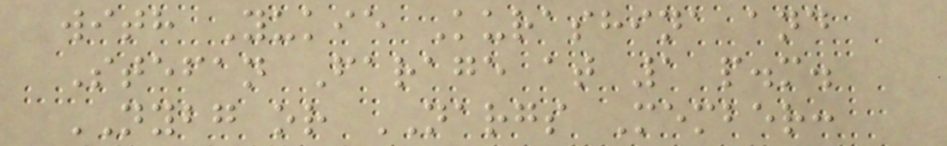with Yukie Kurashina and
Stefan Farage at 1 p.m.
NYBG or NARGS Member:
